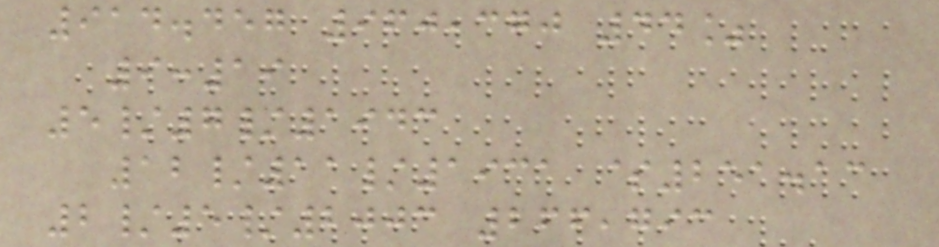914.457 960,370 44%
9:19
5/7/1943
12/11/1931 $251.13
2/5/2003 266,793
